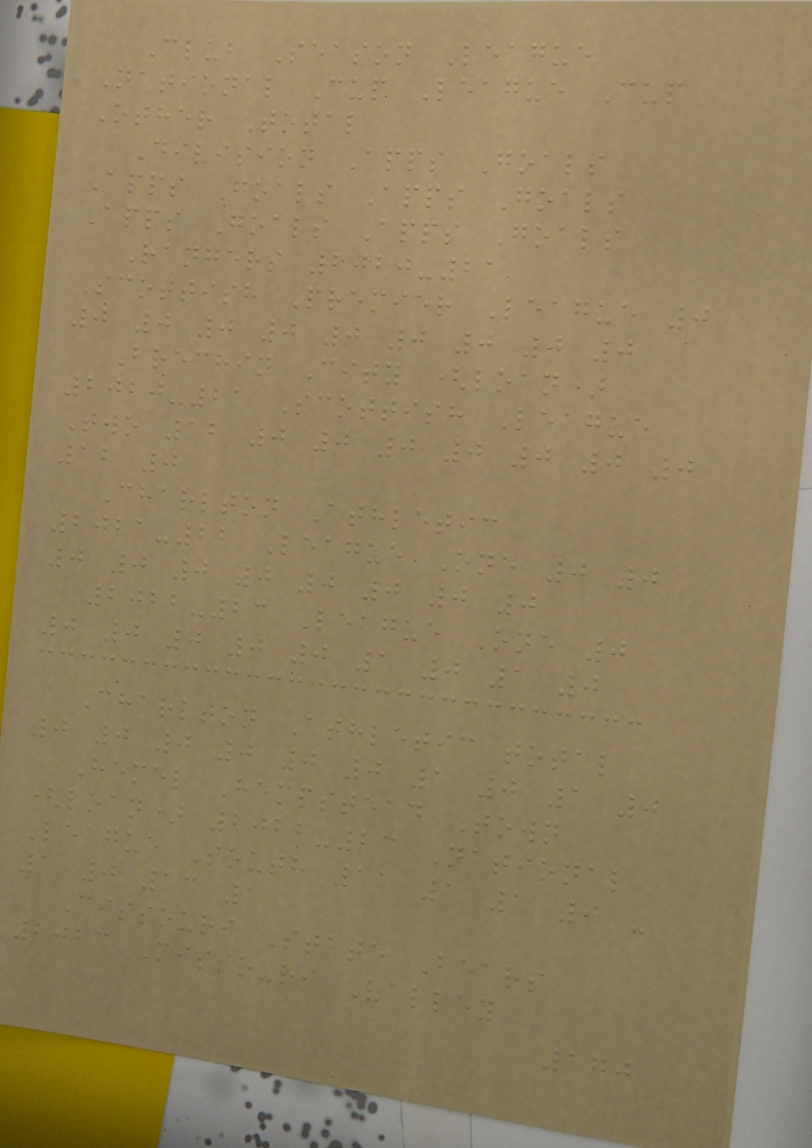Club Season League
National Cup League Cup
Other Total
Division Apps Goals
Apps Goals Apps Goals
Apps Goals Apps Goals
Rangers 2020-21
Scottish Premier League 0
0 0 0 0 0 0 0 0 0
Brechin City (loan)
2020-21 Scottish League
Two 12 0 0 0 0 0 0 0
12 0
Charlton Athletic
2021-22 League One 0 0
0 0 0 0 0 0 0 0
2022-23 League One 0
0 0 0 0 0 1 0 1 0
Charlton Athletic total
0 0 0 0 0 0 1 0 1 0
Hemel Hempstead Town
(loan) 2022-23 National
League South 11 1 1 0 -
1 0 13 1
Missouri State Bears
2023 Missouri Valley
170
